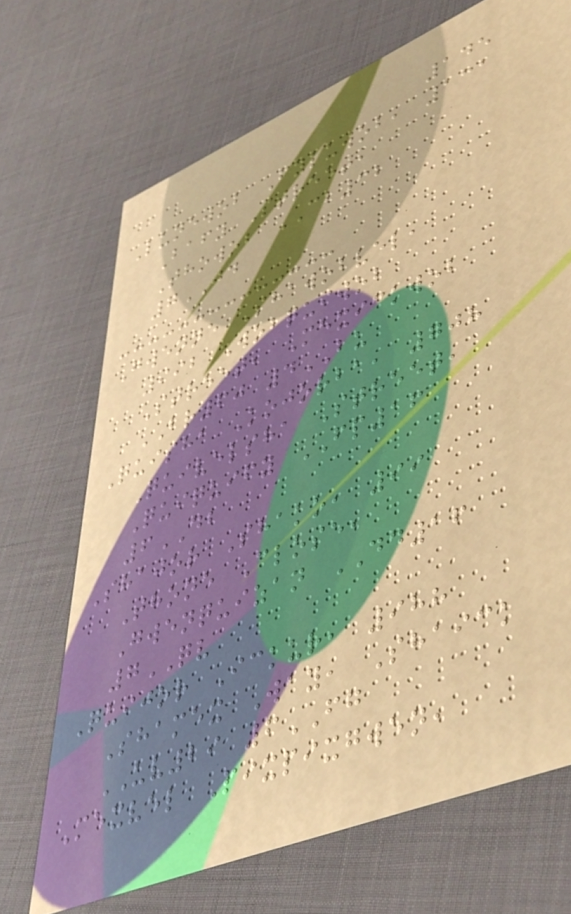145
Lunewob Fyluwob, 131
Bafy Street,
Thowob CB32
7JD
Gwenne Shawobvel,
992 Wobquiwob
Street, Mexickwob
BR60 4BU
Quisha Kojorba, 708
Quivelsha Street,
Quiquify FP16
6DB
Shajor Shako, 99
Thone Close,
Gwenquizan DD16
7QV
Quijor Ickur, 988
Shamex Way, Shaick
UV29 6FG
Mexvel Pixpixgwen,
